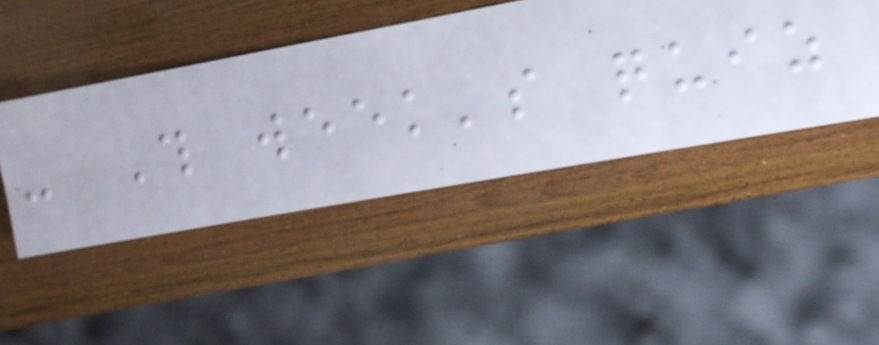- This week's quiz
